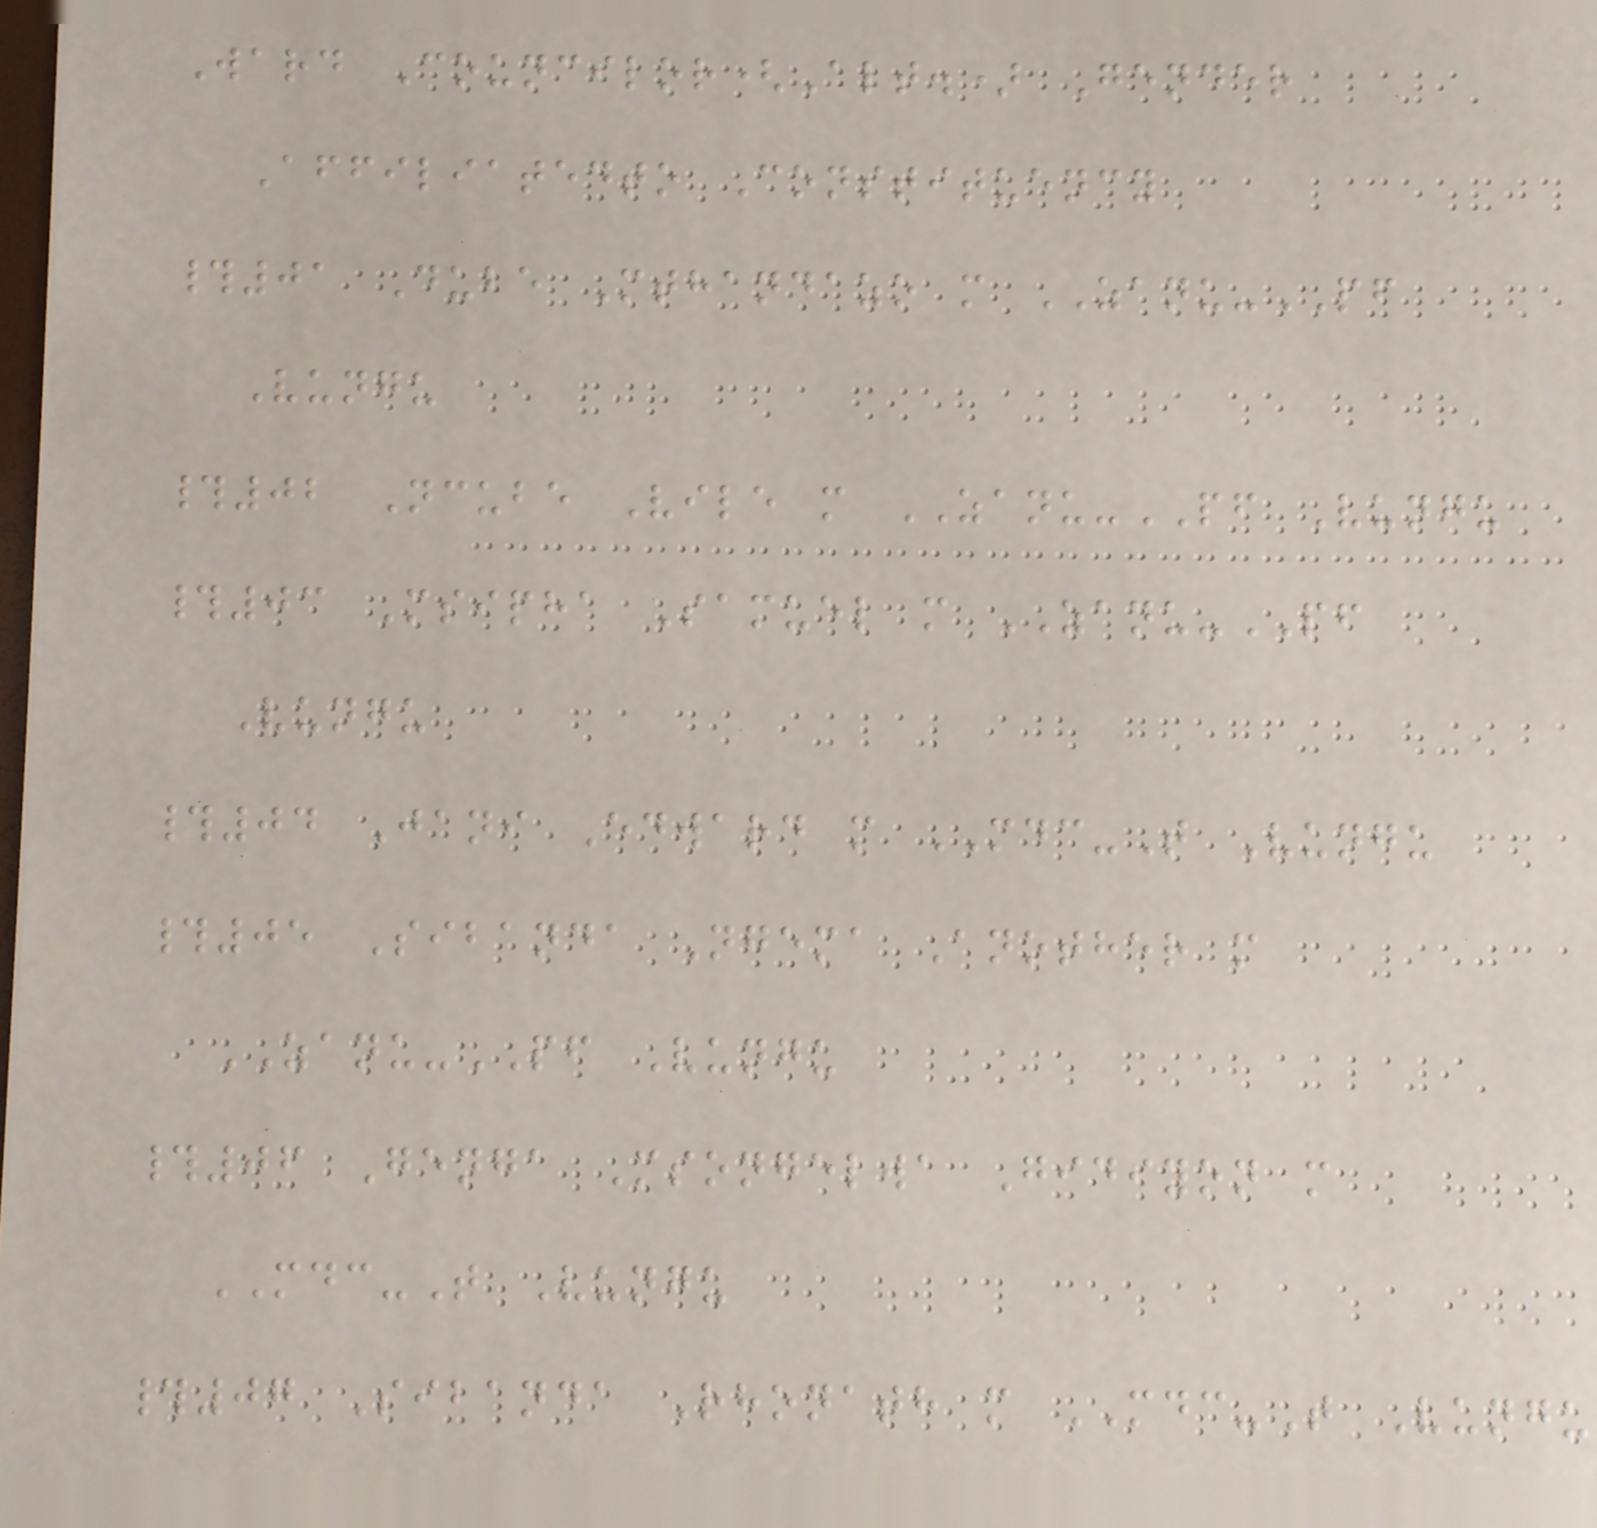Ward Councilor(Alt.) Gender
Affiliatedto Constituency
#01 Dube Mthandazo m ZANU-PF
Vungu
#02 Ncube Vile m ZANU-PF Vungu
#03 Msipha Samuel m ZANU-PF
Vungu
#04 Jani Edward m MDC-T Vungu
#05 Sibanda Ngema Another m
ZANU-PF Vungu
#06 Genga Msongelwa Gidiyon m
MDC-T Vungu
#07 Sibanda Rhonath m MDC-T Vungu
